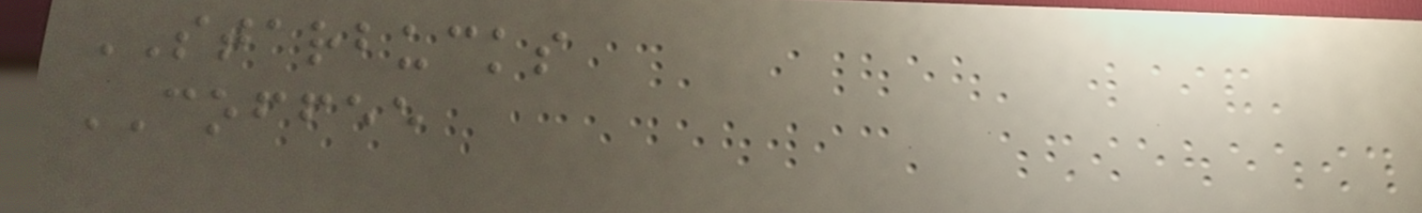STARBUCKS
COFFEE
